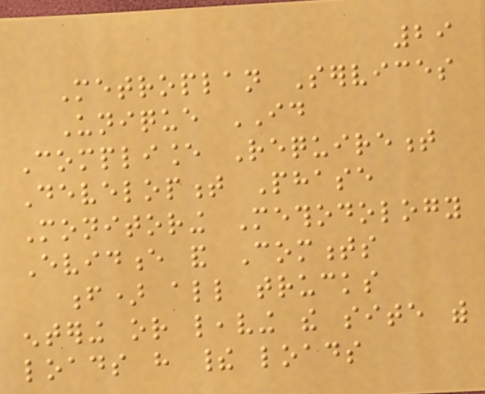29
Metroplan Services
Unique ID
Compliance Requirement
Development Phase
Monitoring Methodology
Evidence and Comments
f) all trucks
entering or leaving the site with
loads have their loads
